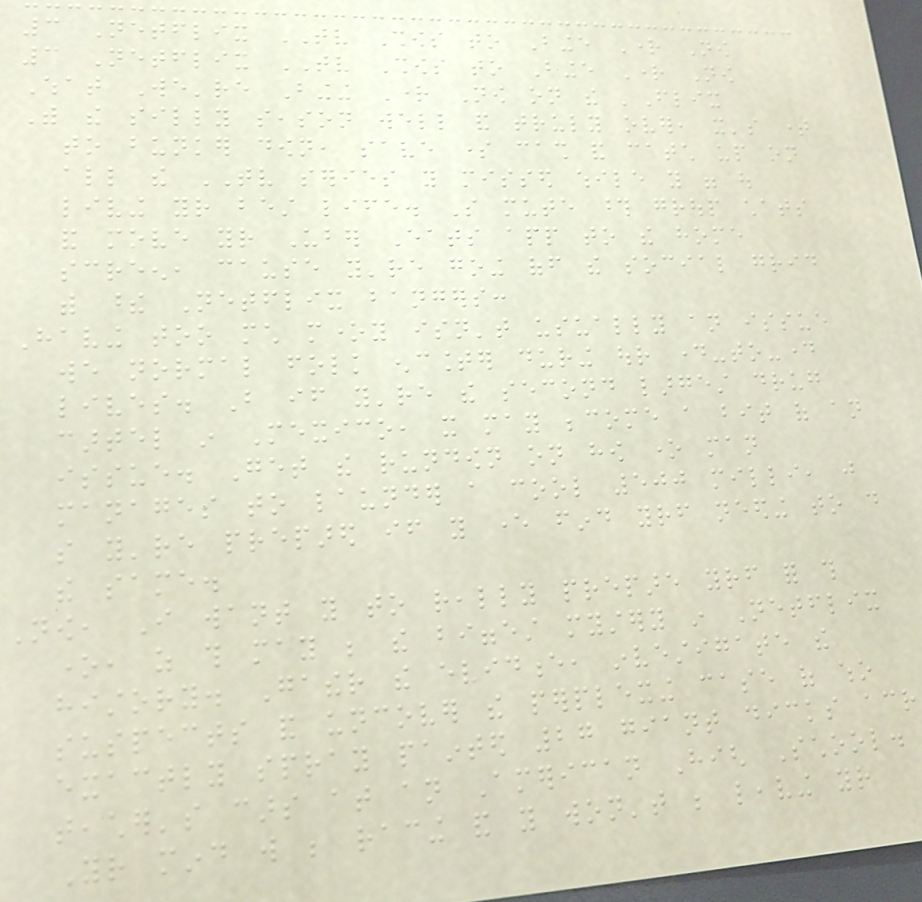3 Netflix TV Shows to Binge Right Now
3 Netflix TV Shows to Binge Right Now
What We're Binging Right Now on the 'Flix
With the silly season well and truly over, it's time
to bunker down, save some cash and catch up on
all the TV series you missed while you were out
living your best life. So mute those group chats
and move your Uber Eats app to the home
screen, cause you're going off the social grid
with these Netflix bangers:
Having too much money isn't usually an issue
we normal folk encounter during our day-to-day
lives. But if you're the second largest drug
cartel in Mexico, it may become a bit of an
issue. Get the rundown on how one man
manages to launder a cool 500 milli, just
so you're prepared if you ever find yourself needing to do
the same.
Now, I want you to really prepare yourself for this
one, as this may be the biggest mystery in Netflix
history. Gather the evidence, investigate the
suspects and uncover the perplexing case of who
exactly spray painted 27 giant dicks across
teacher's cars at an American High School.
Your mind will be racing and you won't be leaving your
